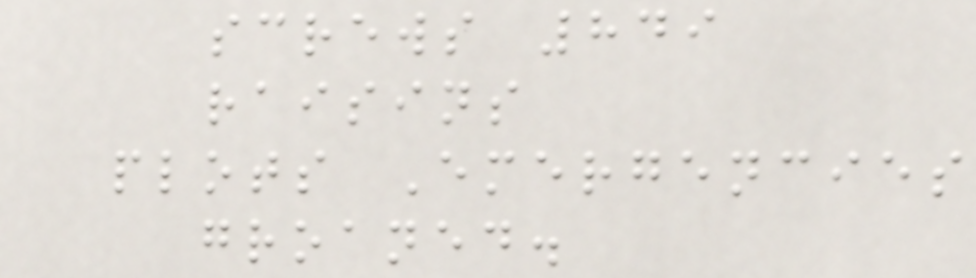screws 849
raisins
plots Emergencies
groaned.
